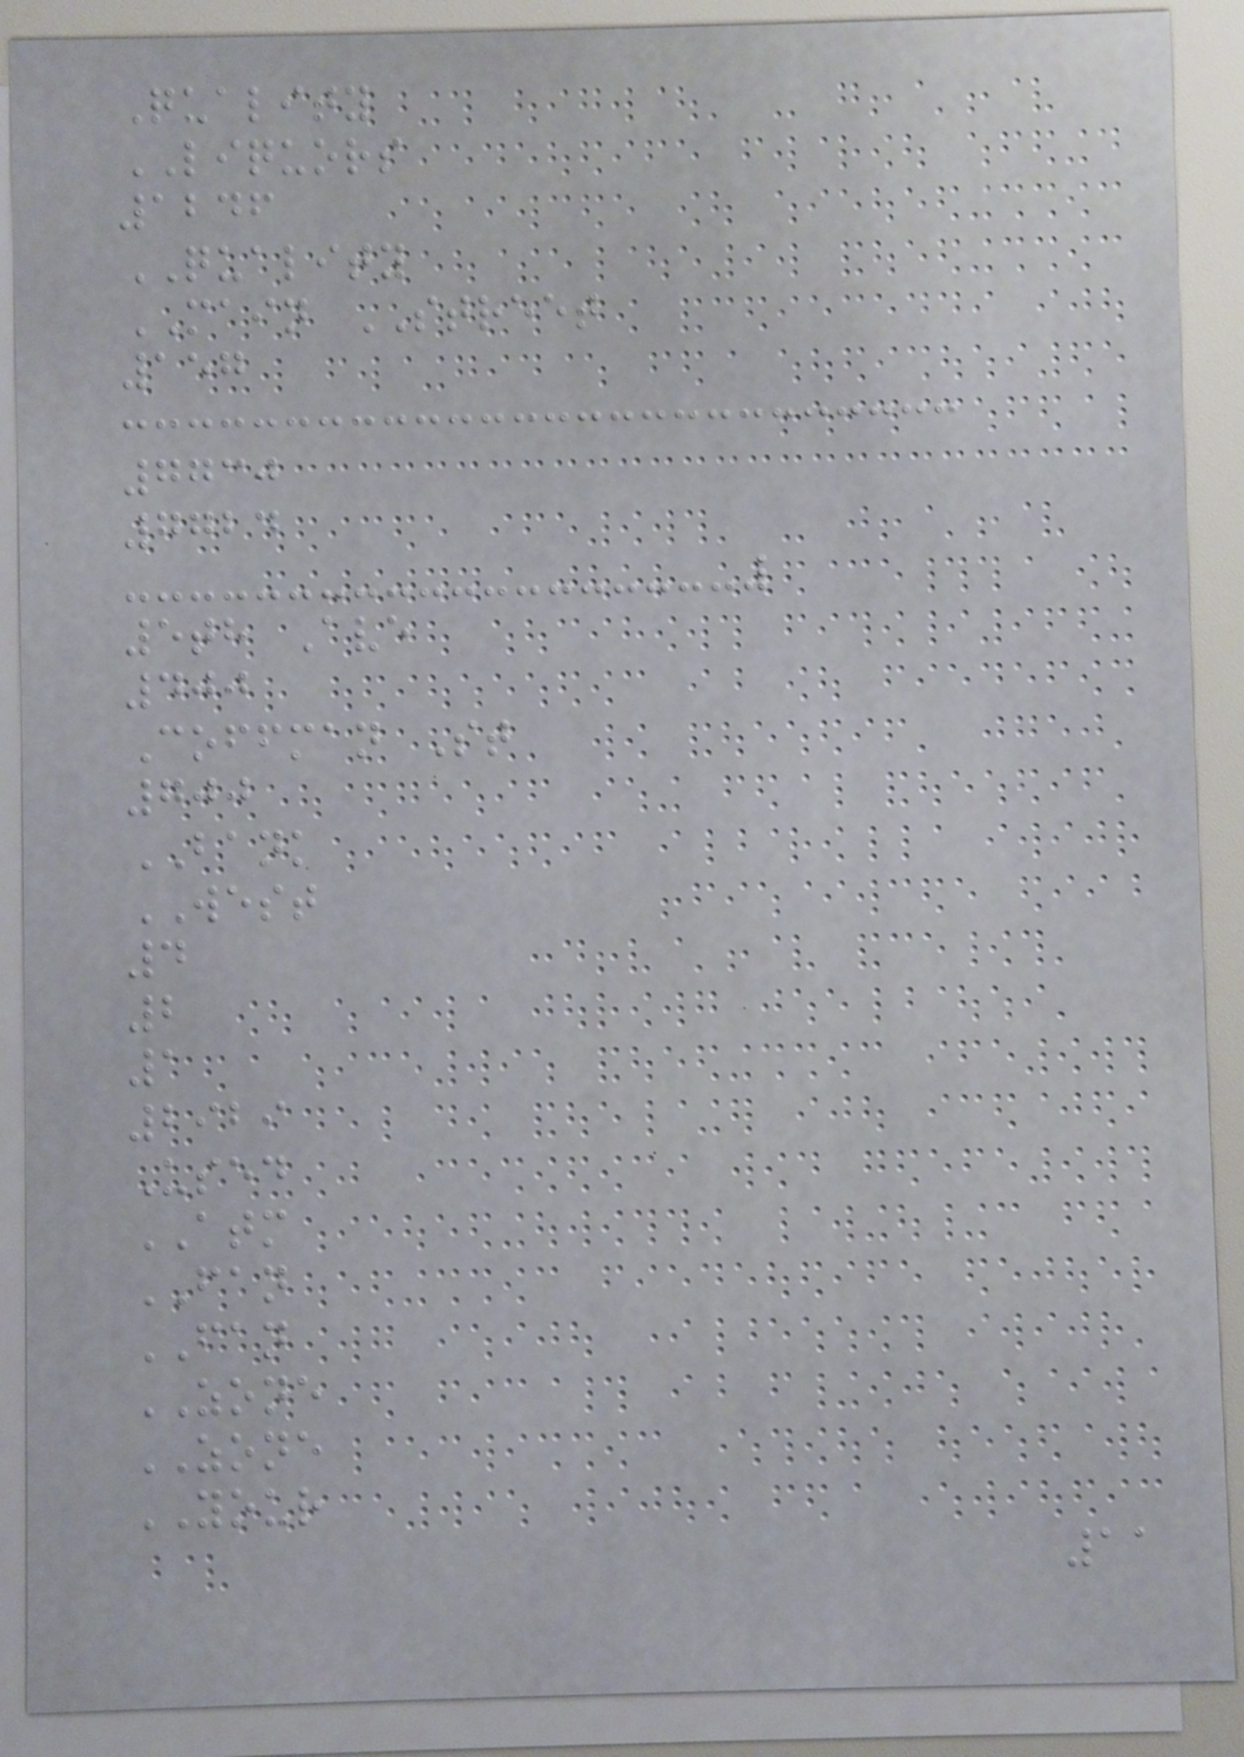Quality
LIQUORS
1246
QUALITY
MAIN STREET
157
7730
7724
5th Ave
400
Coffman St
700
BANK
WEST
4
2
1
2929
Used
ATM
FAN
FAN
ZONE
ZONE
YOUR
11
